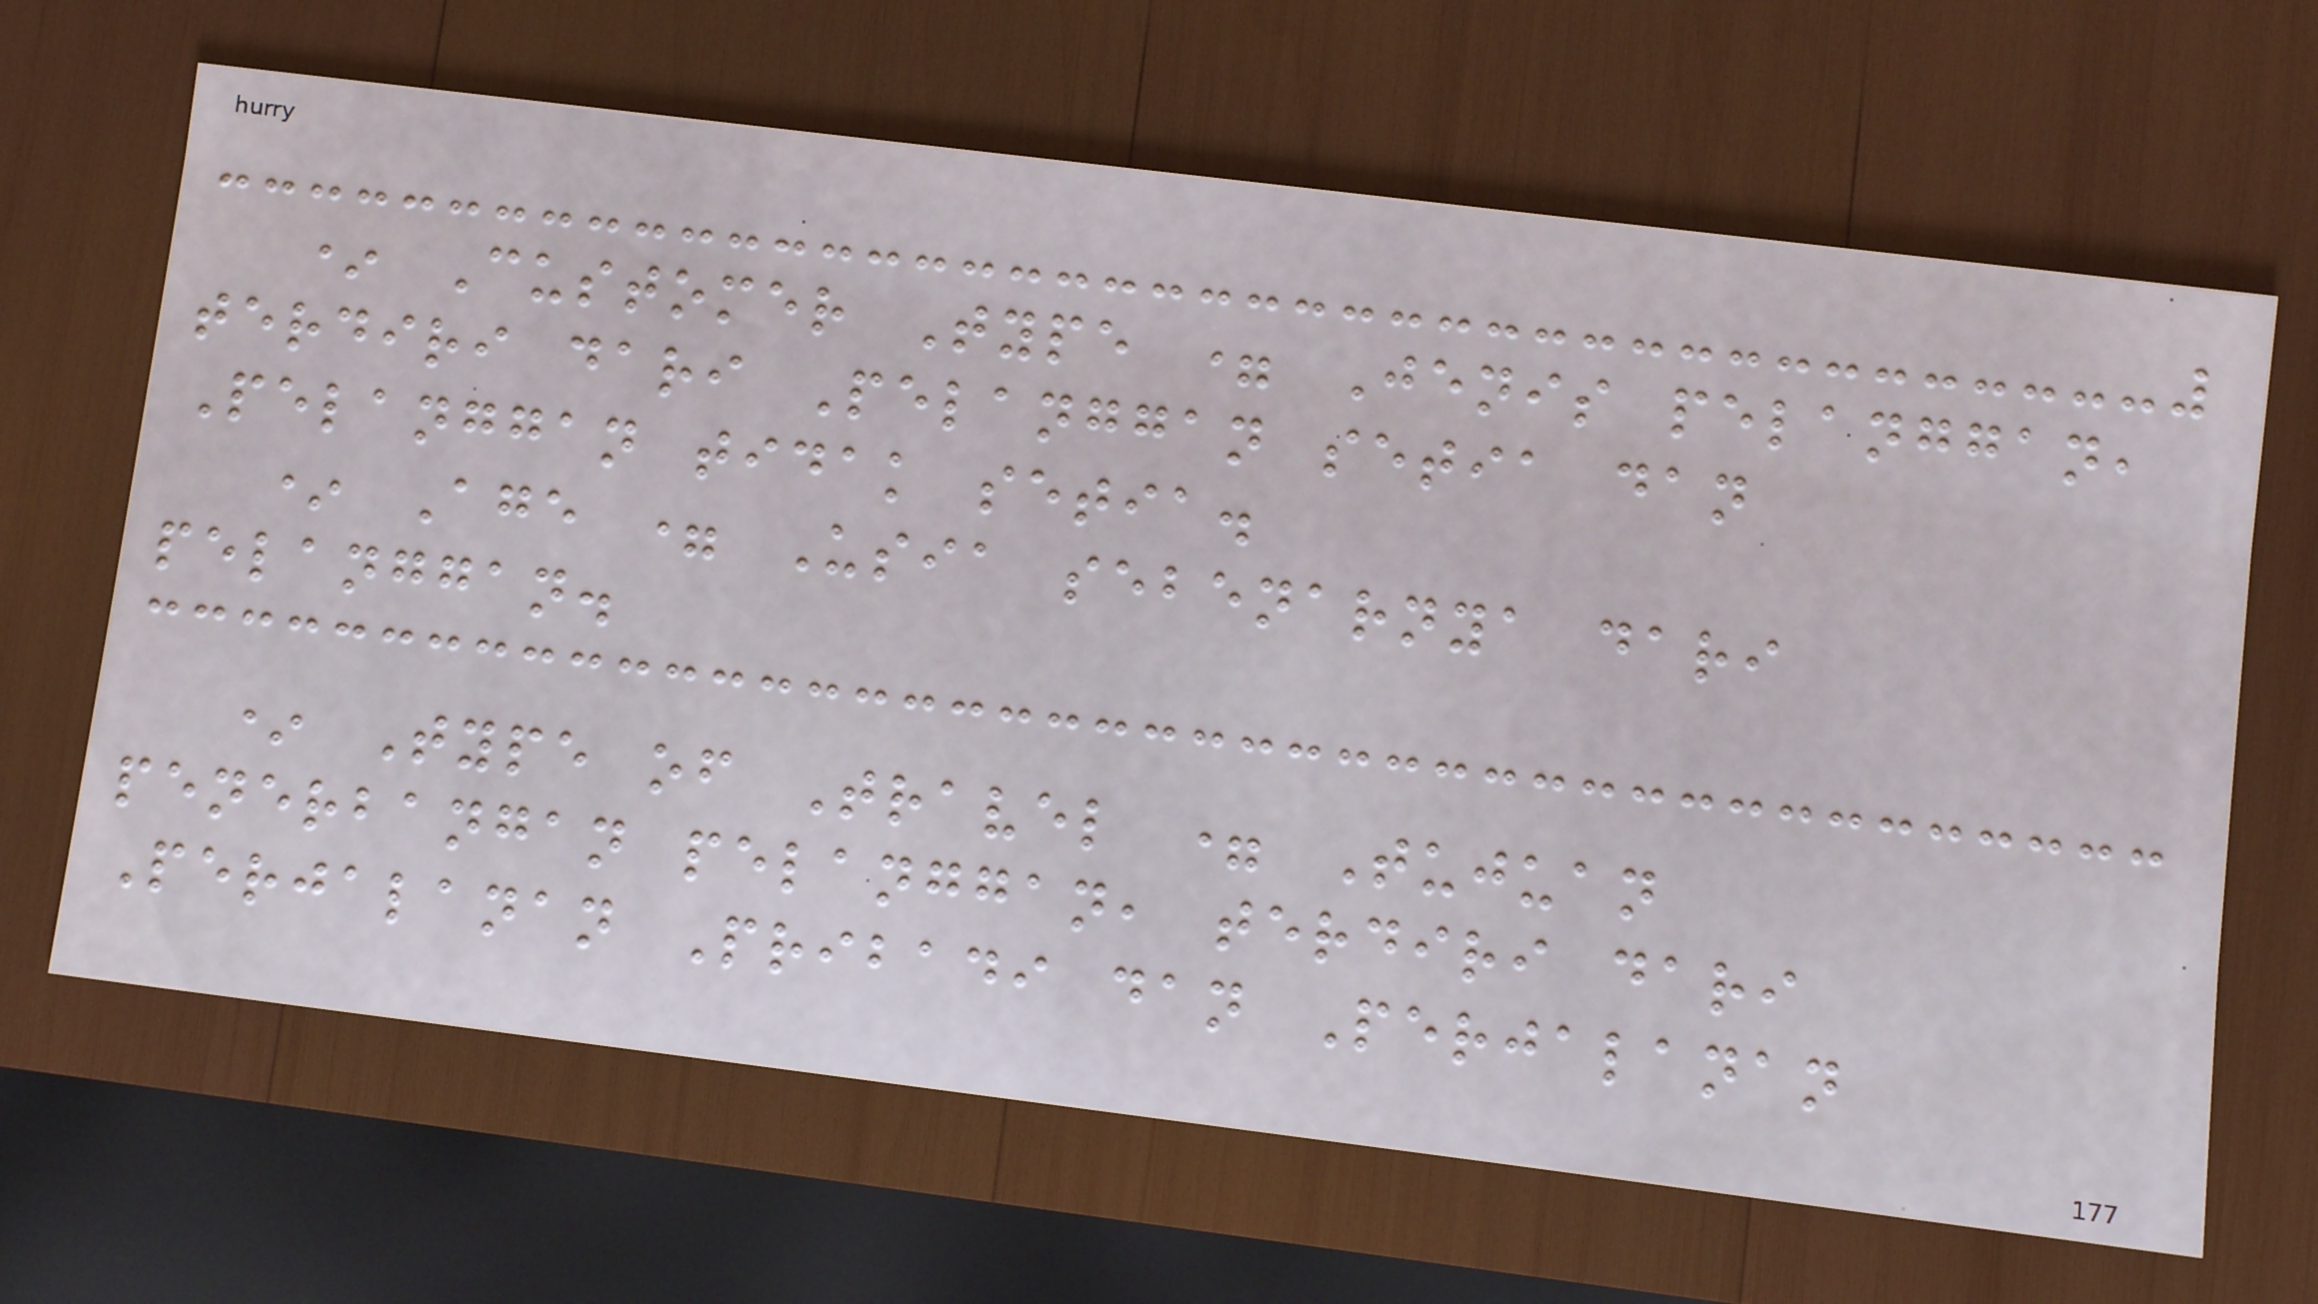* Customer Type = Jenis pelanggan,
terdiri dari Pelanggan setia dan
Pelanggan tidak setia.
* Age = Usia sebenarnya dari
pelanggan.
* Type of Travel = Tujuan
penerbangan pelanggan, terdiri dari
Perjalanan Pribadi dan Perjalanan
